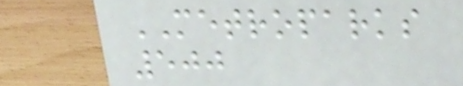METROPARKS
500
